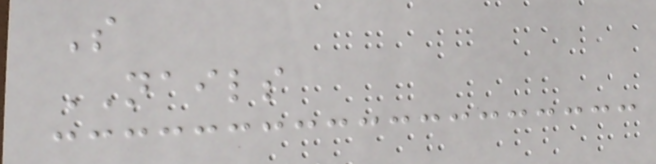S
NAILS
